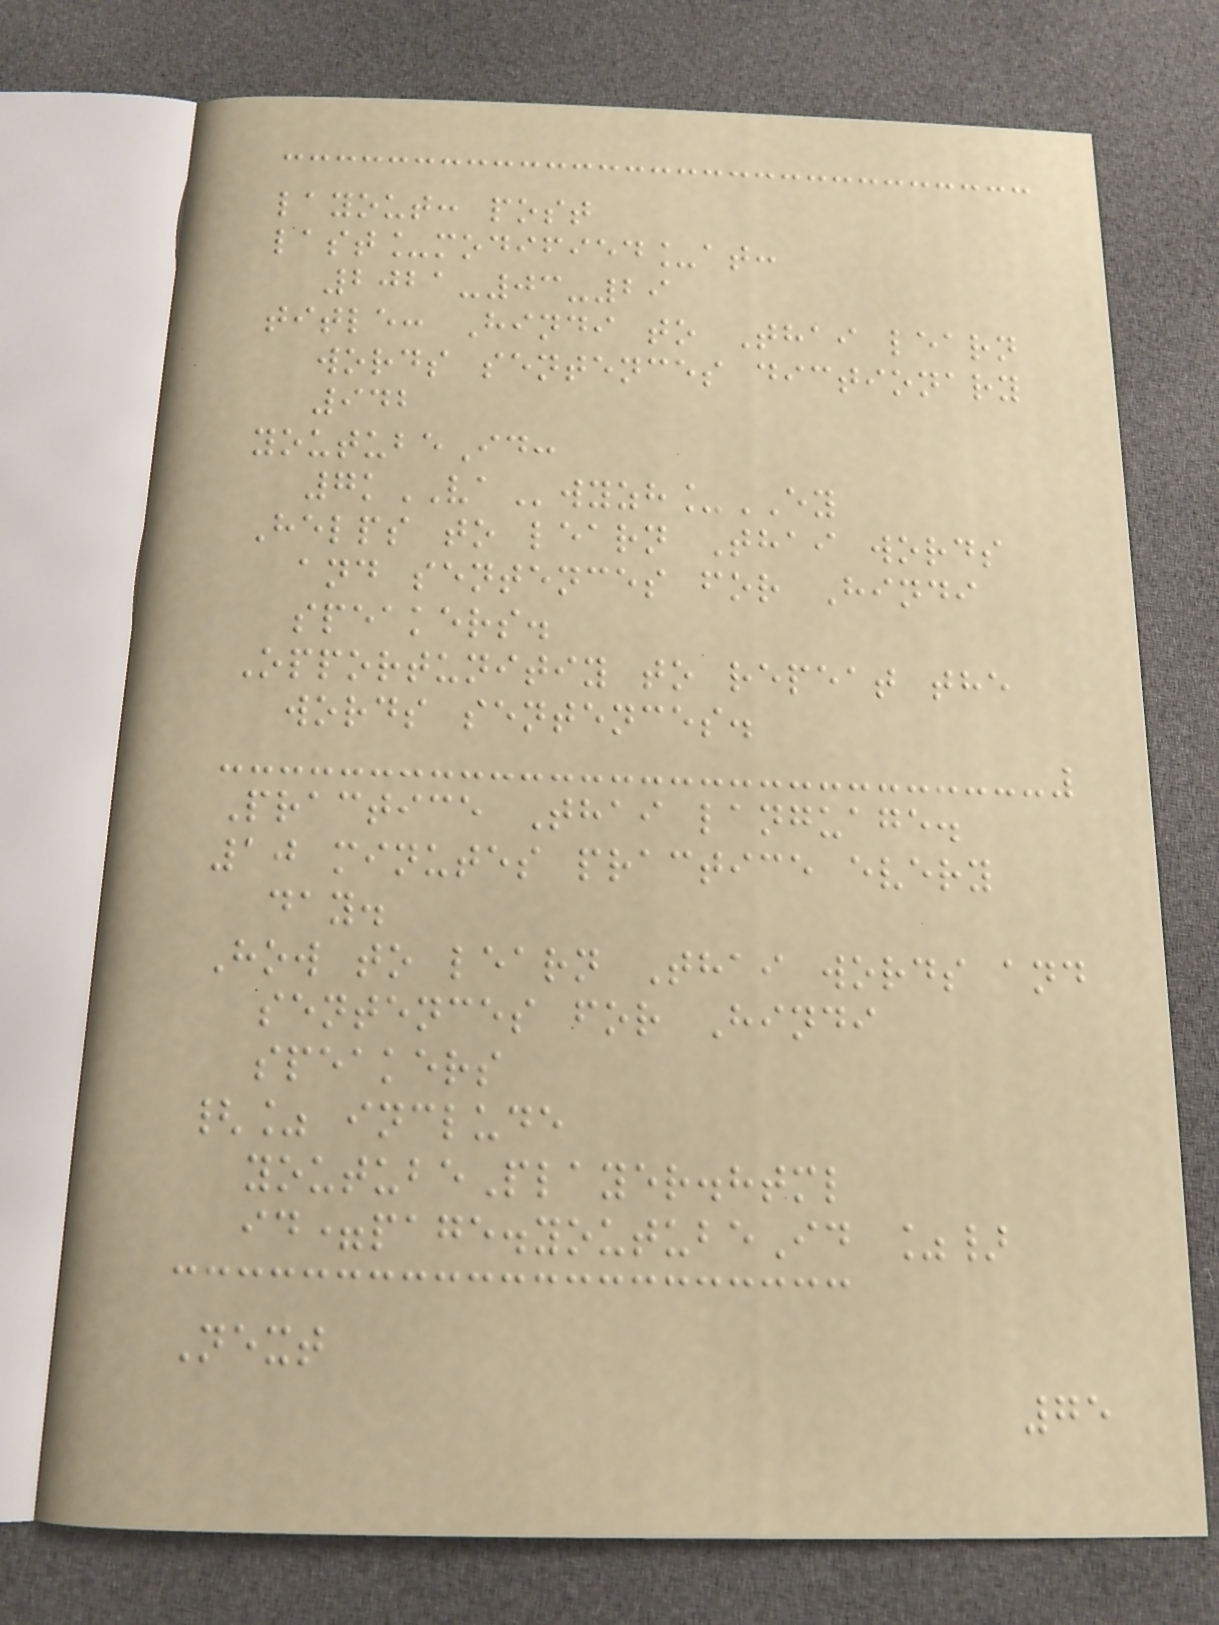layout: post
last_modified_at:
2021-03-29
title: Hindi to Thai learn
words sentences dictionary
942
youtubeId:
7kVAwyzh_EY
Helps to learn Thai words
and sentences for Hindi
speakers.
Opportunitiy to repeat the
words sentences.
Practice Thai language.
10 minutes practice every
day.
How to learn Thai words and
sentences for Hindi
speakers
{% include
youtubePlayer.html
id=page.youtubeId %}
Next
75
